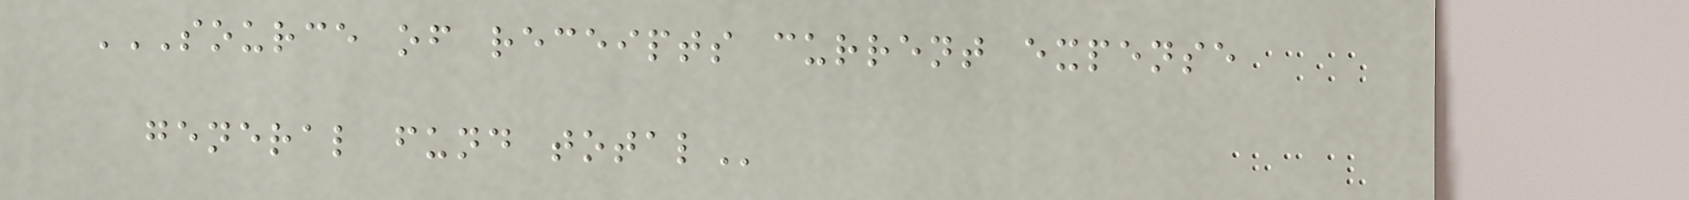SOURCE OF RECEIPTS CURRENT EXPENSE
GENERAL FUND TOTAL
